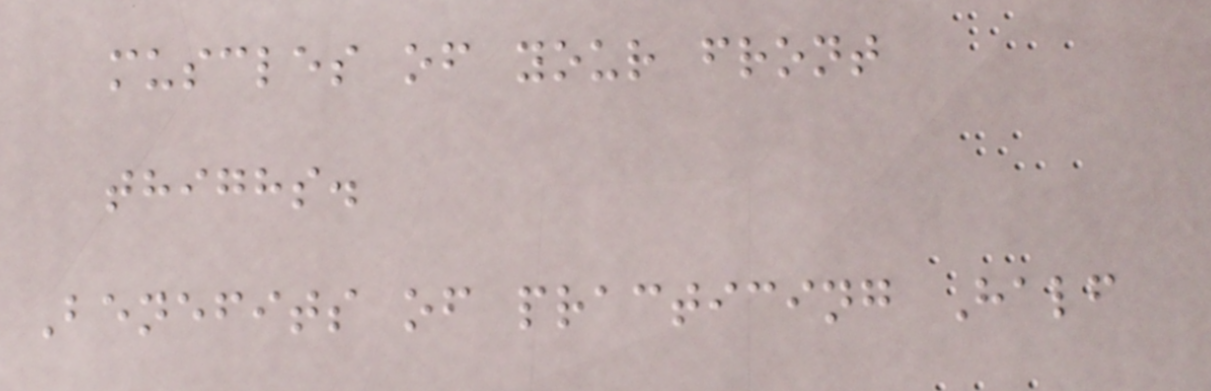muscles of your front
thighs.
Benefits of practicing Half
